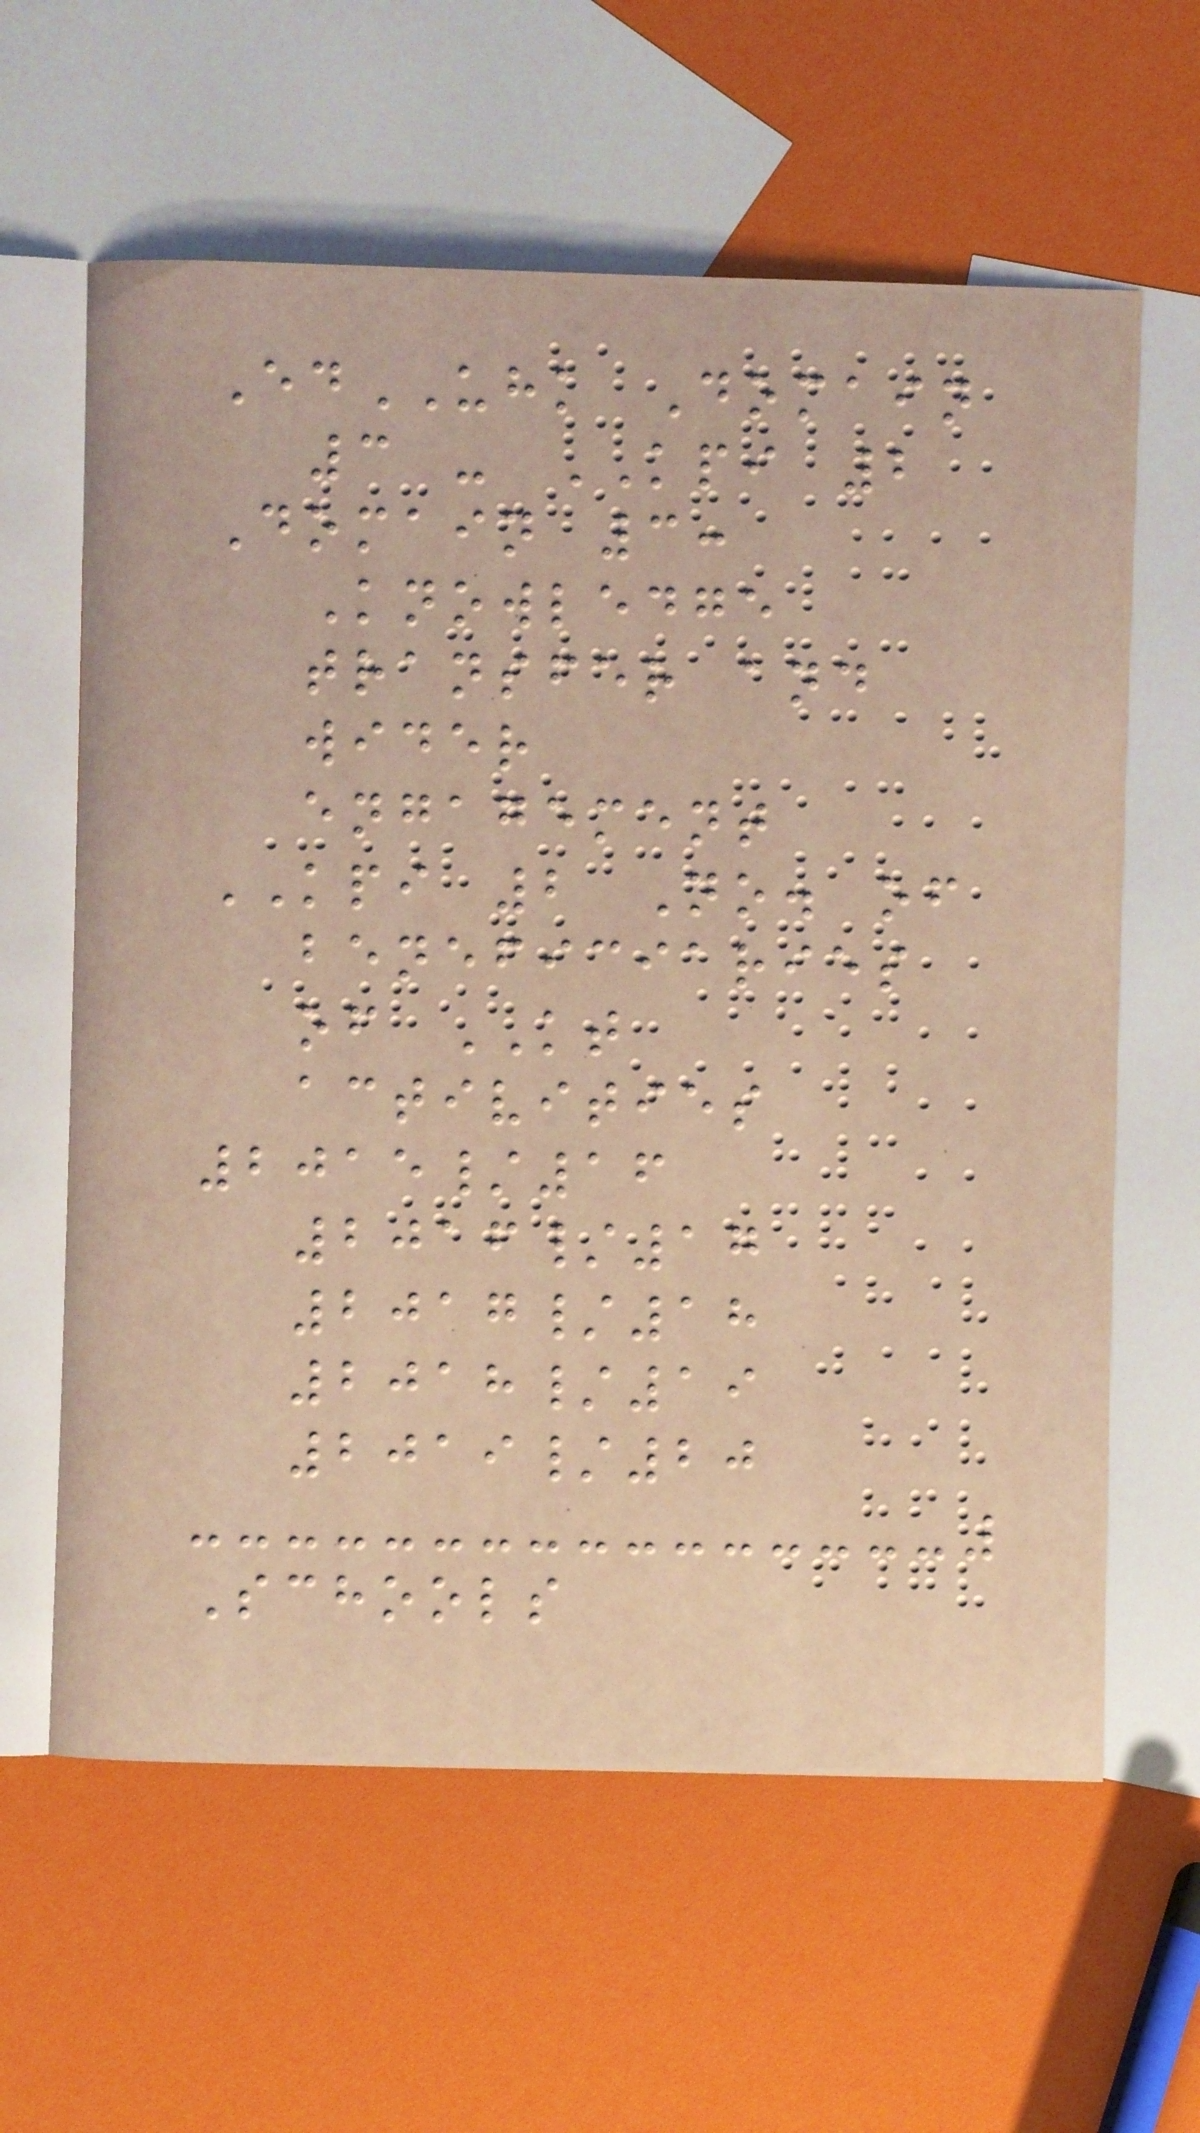EdUHK Domain
3 - KPI 2
Domain 3:
Knowledge
transfer and
wider
engagement
KPI 2 No. of
beneficiaries
of KT
activities
2015/16
2016/17
2017/18
2018/19
2019/20
Schools
